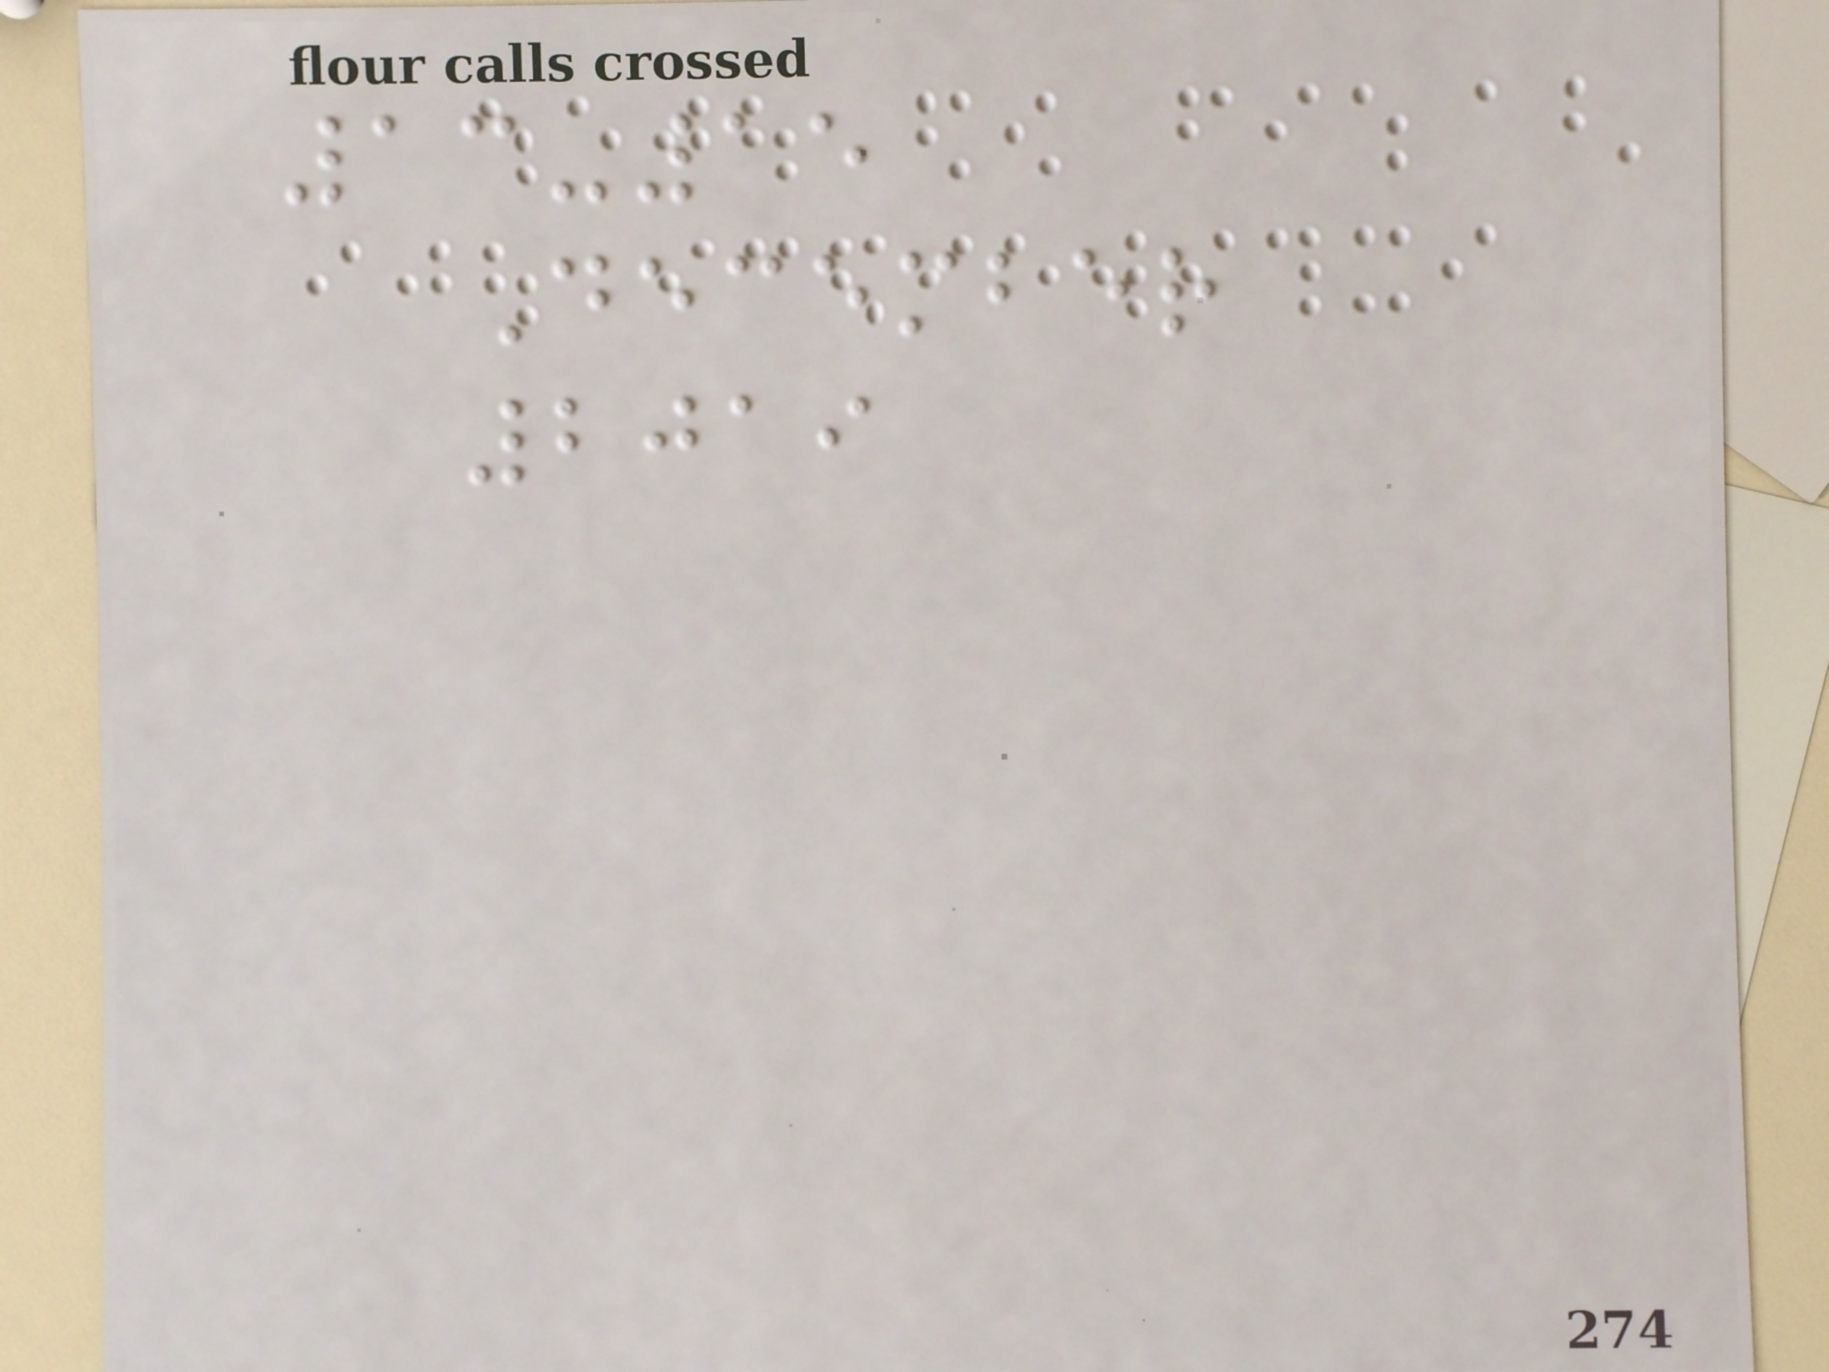13-15
December
2019
